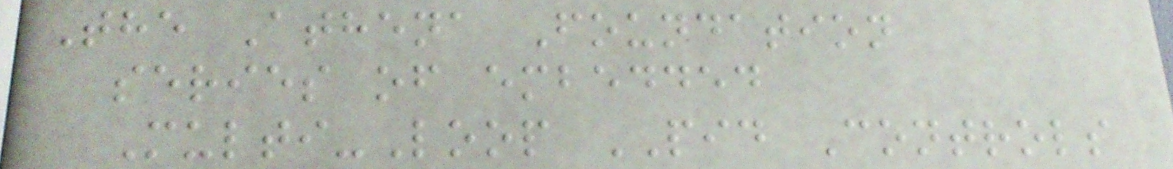The Athena Foundation
series of embedded
Multi-Loop PID Controls
